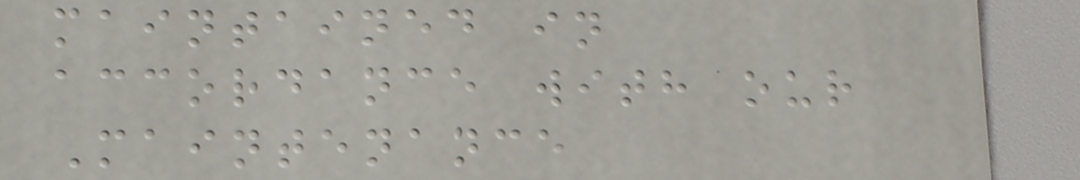maintained in
accordance with our
Maintenance
